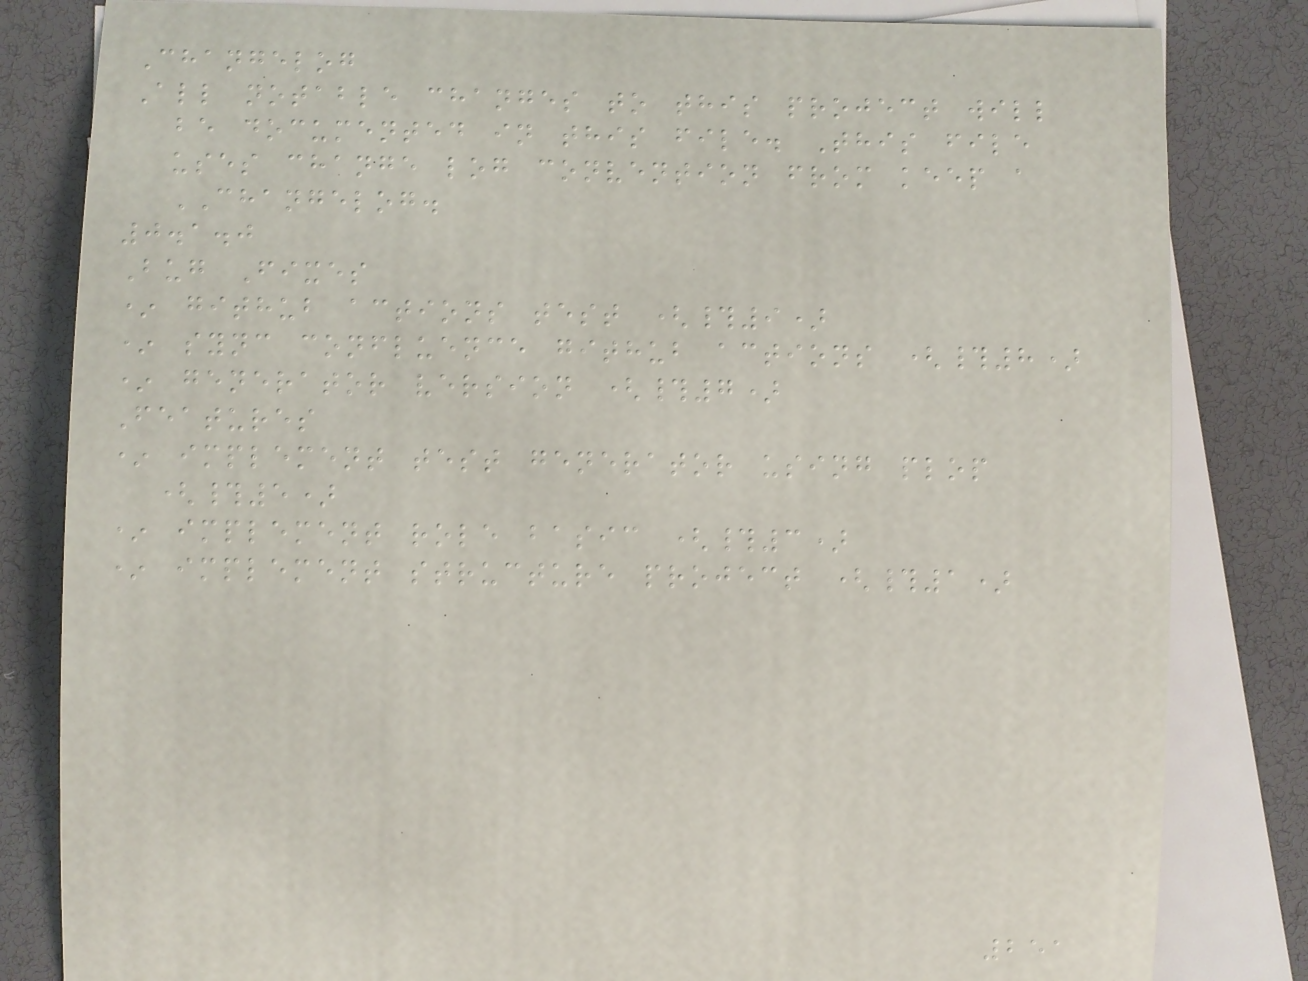Changelog
All notable changes to this project will
be documented in this file. This file
uses change log convention from keep a
CHANGELOG.
0.1.0
Bug Fixes
* github actions test (#9)
* sync confluence github actions (#8)
* generator version (#7)
Features
* implement test generator using plop
(#5)
* implement role basic (#3)
* implement structure project (#1)
251
